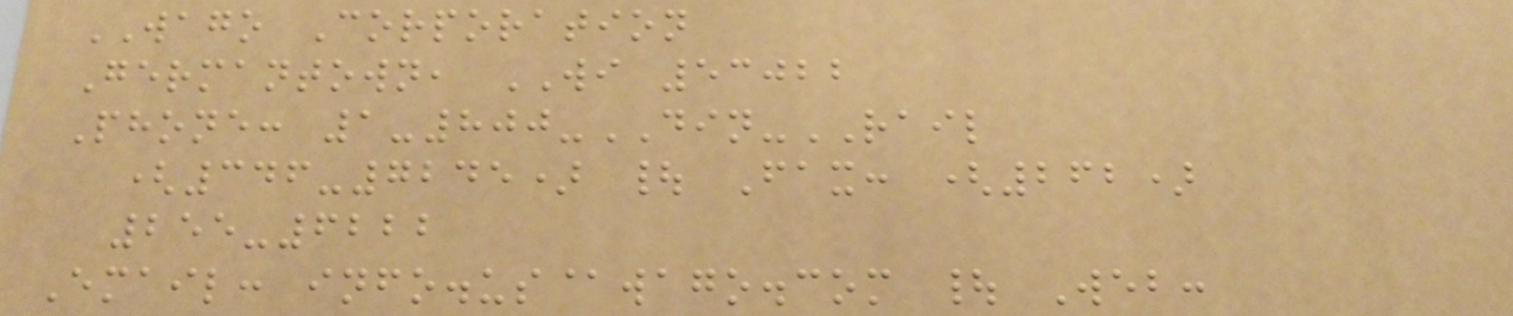WAGO Corporation
Germantown, WI 53022
Phone: 1-800-DIN-RAIL
(346-7245) | Fax: (262)
255-6222
Email: info.us@wago.com | Web:
